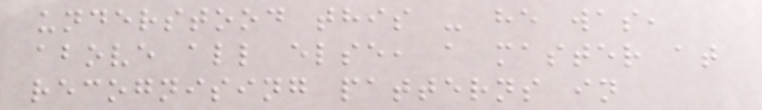understood this - he was,
above all else, a master at
recognising patterns in
